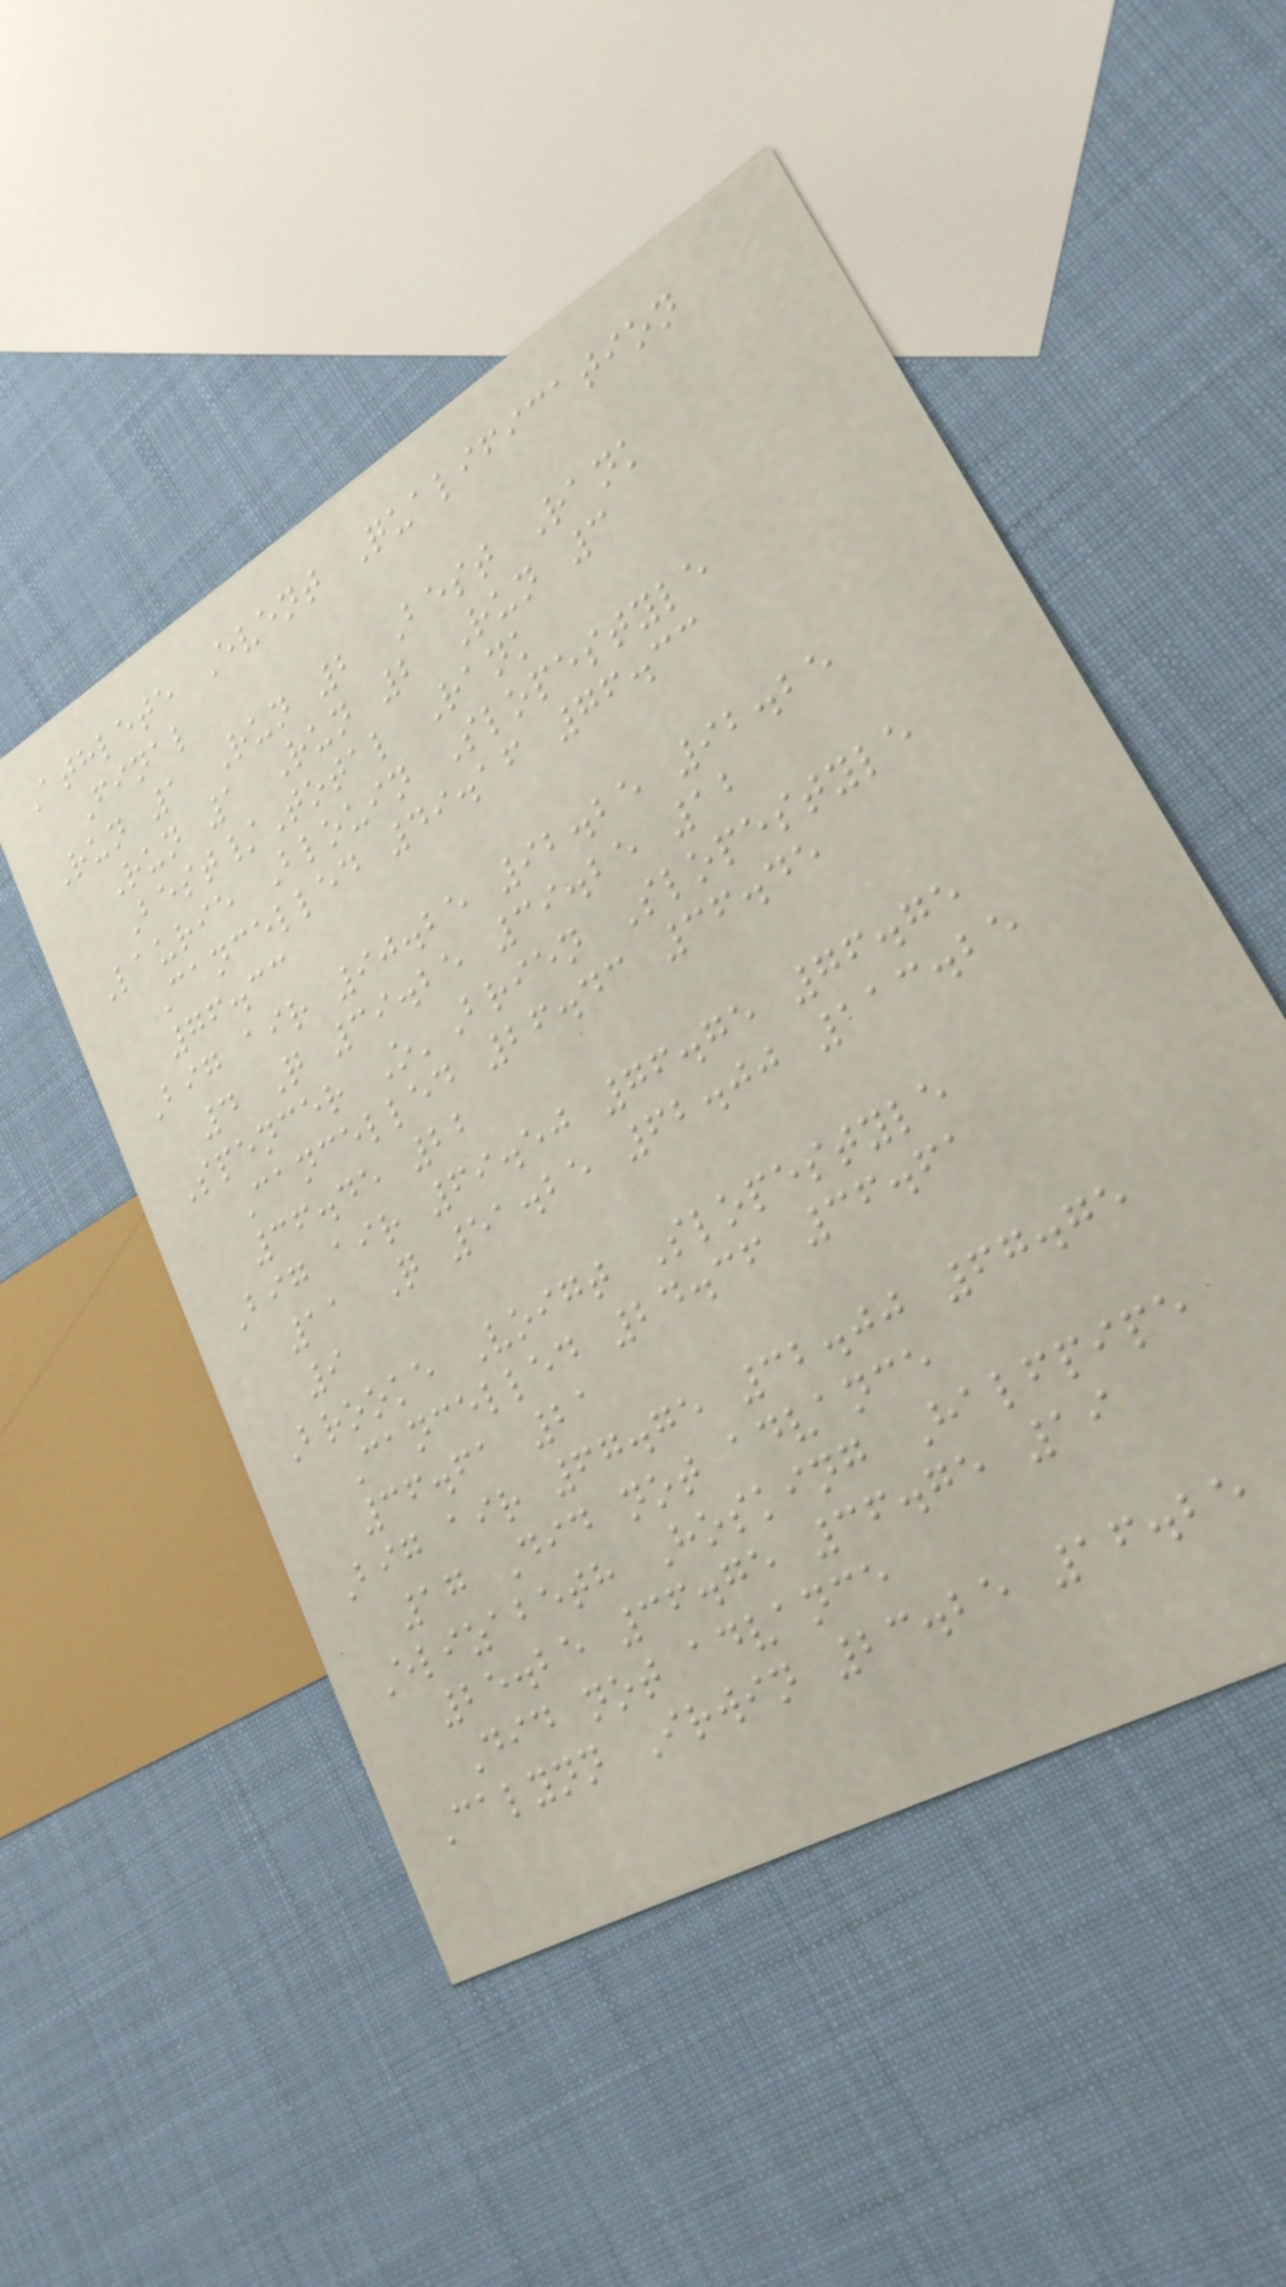Athlete Event Qualification
Final
Run 1 Run 2 Best Rank
Run 1 Run 2 Run 3
Best/Total Rank
Laurie Blouin Slopestyle
Cancelled 49.16 76.33
76.33
Big air 90.25 92.25 92.25
4 Q 39.25 39.25 12
Spencer O'Brien Slopestyle
Cancelled 26.43 36.45
36.45 22
Big air 69.50 76.75 76.75
11 Q 51.25 62.00 113.25
9
Brooke Voigt Slopestyle
Cancelled 24.36 36.61
36.61 21
Big air 67.75 32.00 67.75
17 Did not advance
Elizabeth Hosking Halfpipe
25.25 36.75 36.75 19
Did not advance
Calynn Irwin 23.25 16.25
